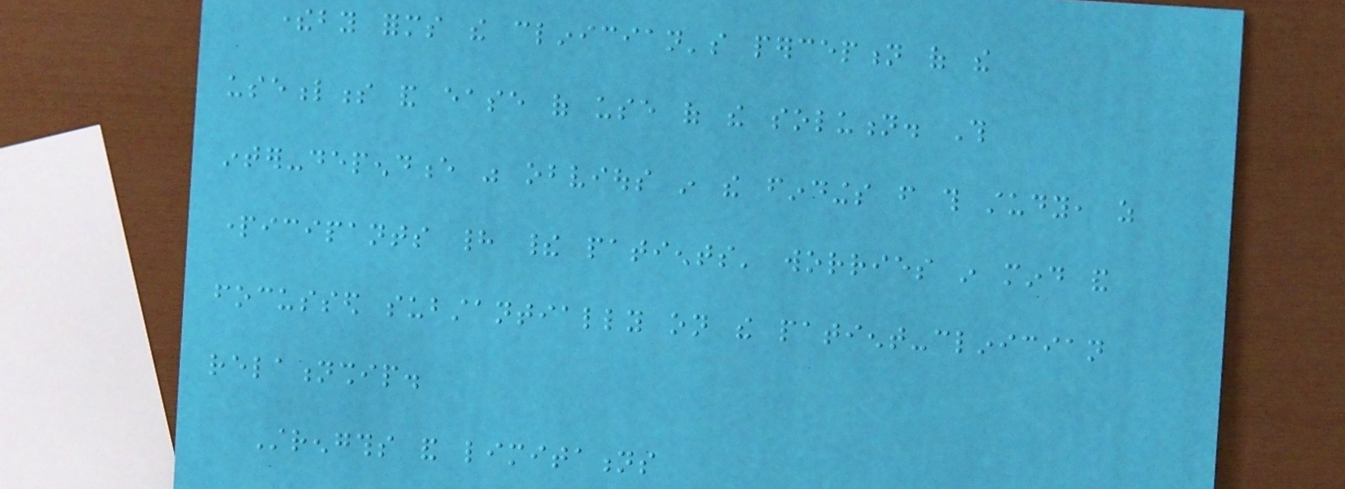thereby forms the clinician's perception of the
usefulness and ease of use of the solution. This
inter-dependence was obvious in the findings from this study, as
participants had their patients' worries in mind and
focussed substantially on the patient-clinician
relationship.
Strengths and limitations
